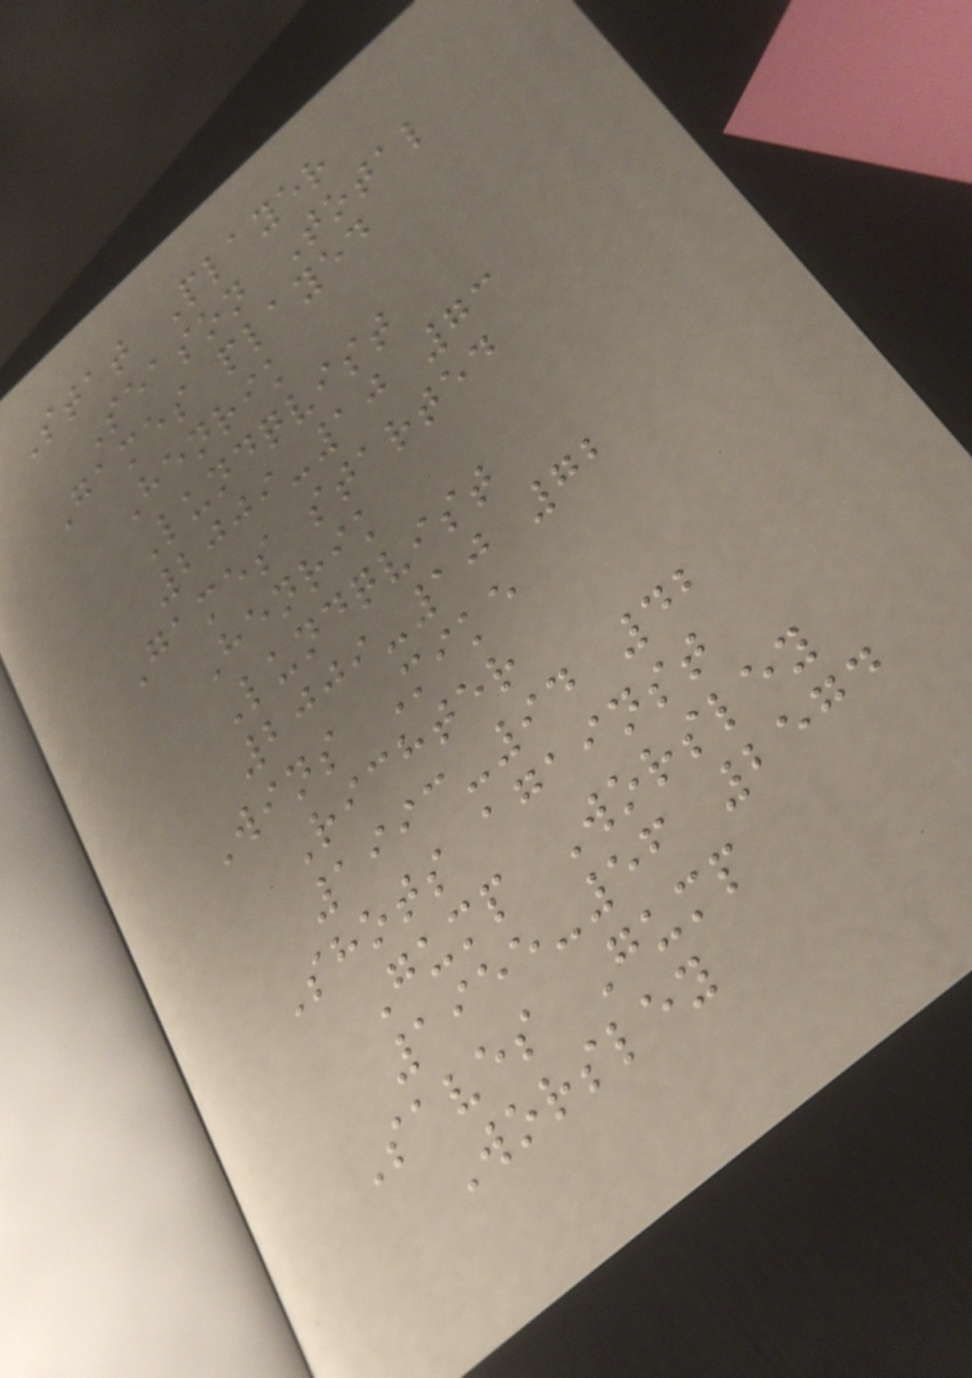Stat Player
Season Total
Games played
Henrik
Lundqvist
2009-10 73
Games started
Henrik
Lundqvist
2009-10 72
Wins Mike
Richter
1993-94 42
Shots against
Gump Worsley
1955-56 2574
Saves Gump
Worsley
